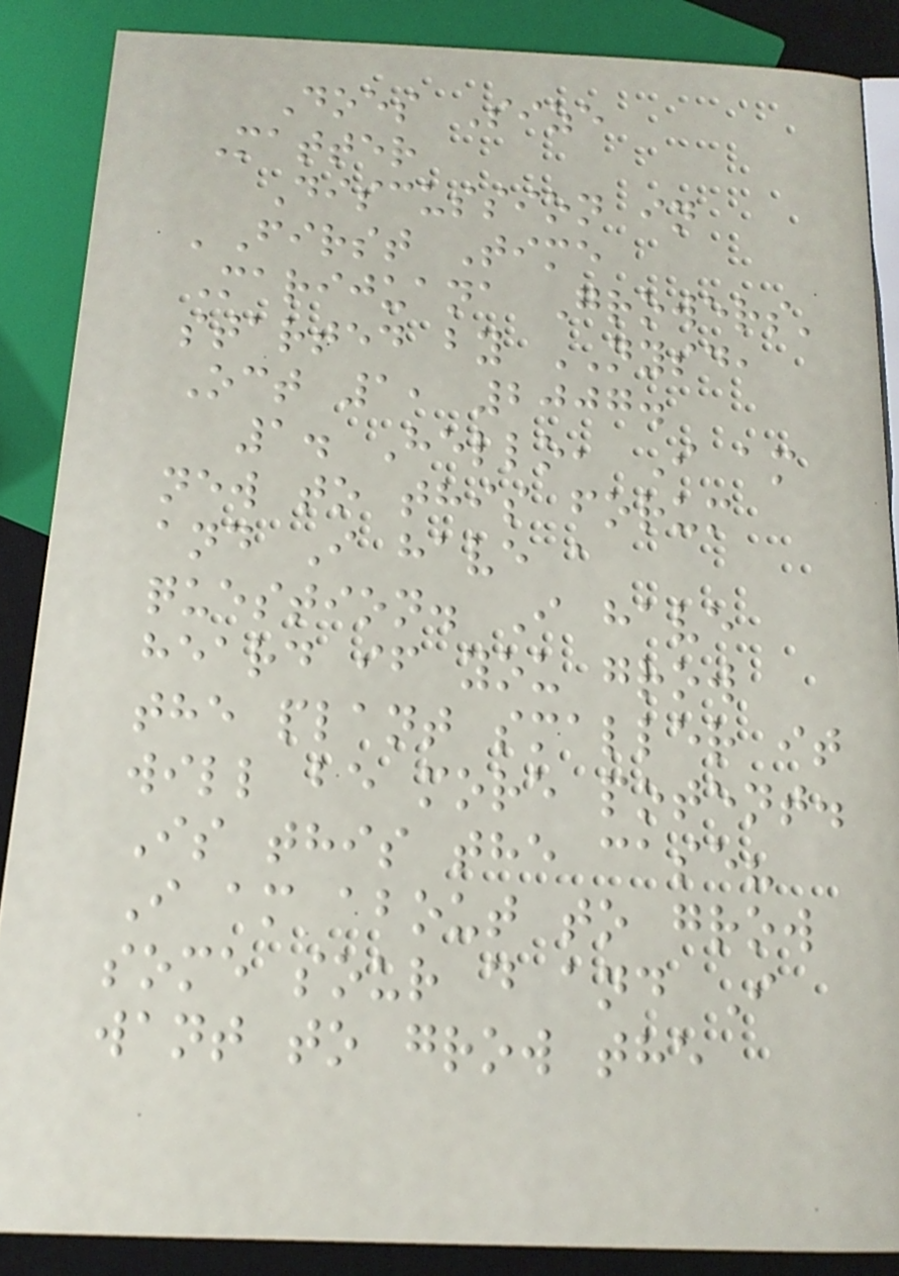Does Size
Matter
Discussion in
'First Time
Marijuana Growers'
started by NYSD,
Oct 1, 2007.
1. Hello, I am
new to this forum
and I have a
question. I have
heard if you grow
the plant smaller it
will be more potent.
Is this the case?
I am about to grow
some sour d and I
want to grow the
